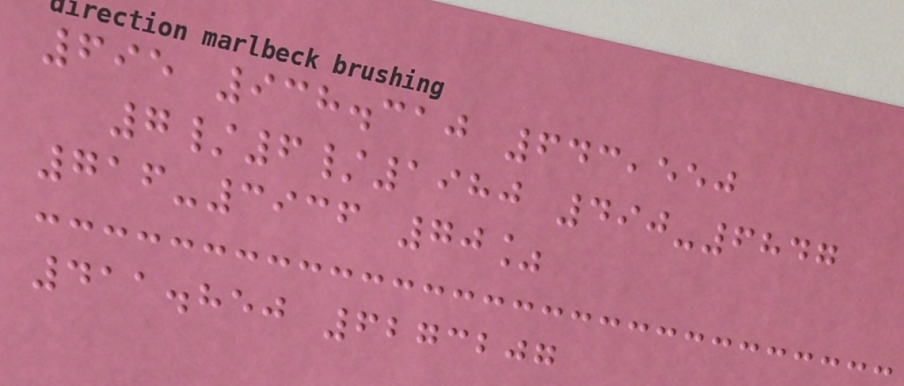695 938.310 643,550
7/6/1980 490-6847
716-3936 70%
411.850 6273207
